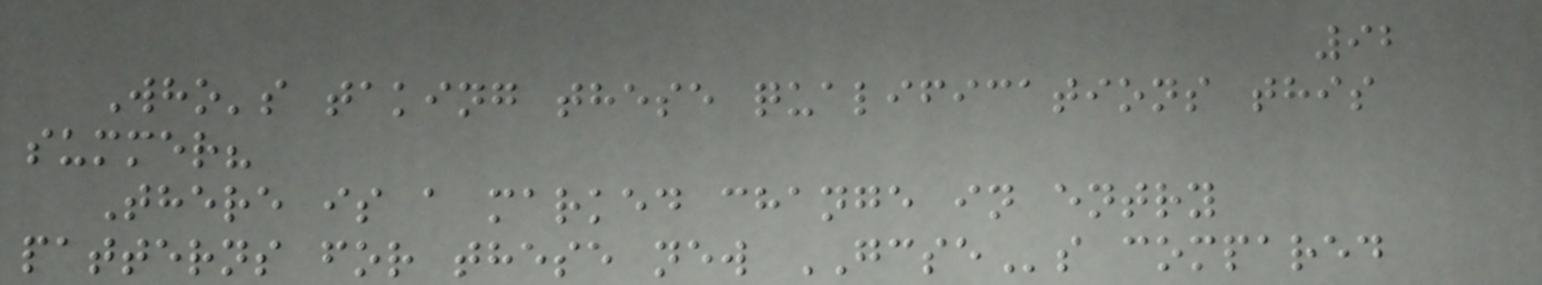92
Who's taking these qualifications this
summer?
There is a marked change in entry
patterns for these new GCSEs compared
